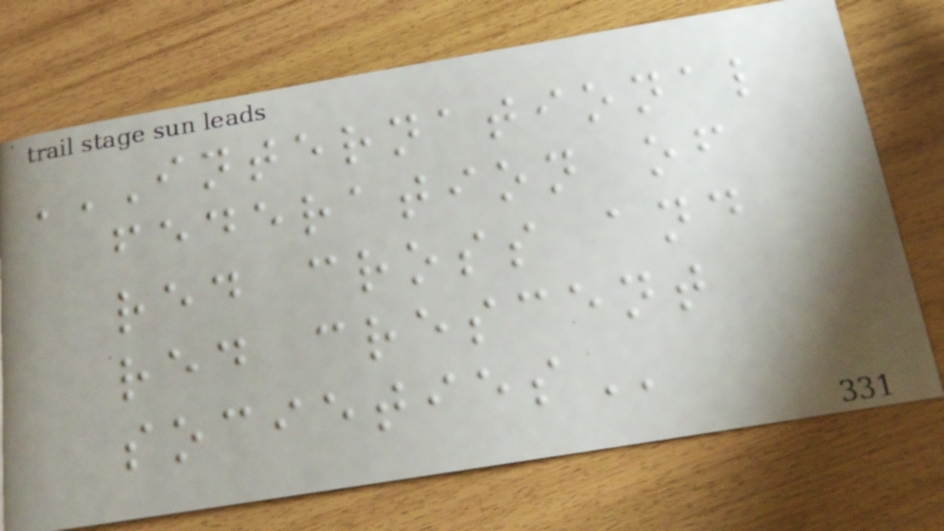INTERNATIONAL
FEDERATION OF
RED CROSS AND
RED CRESCENT
SOCIETIES
